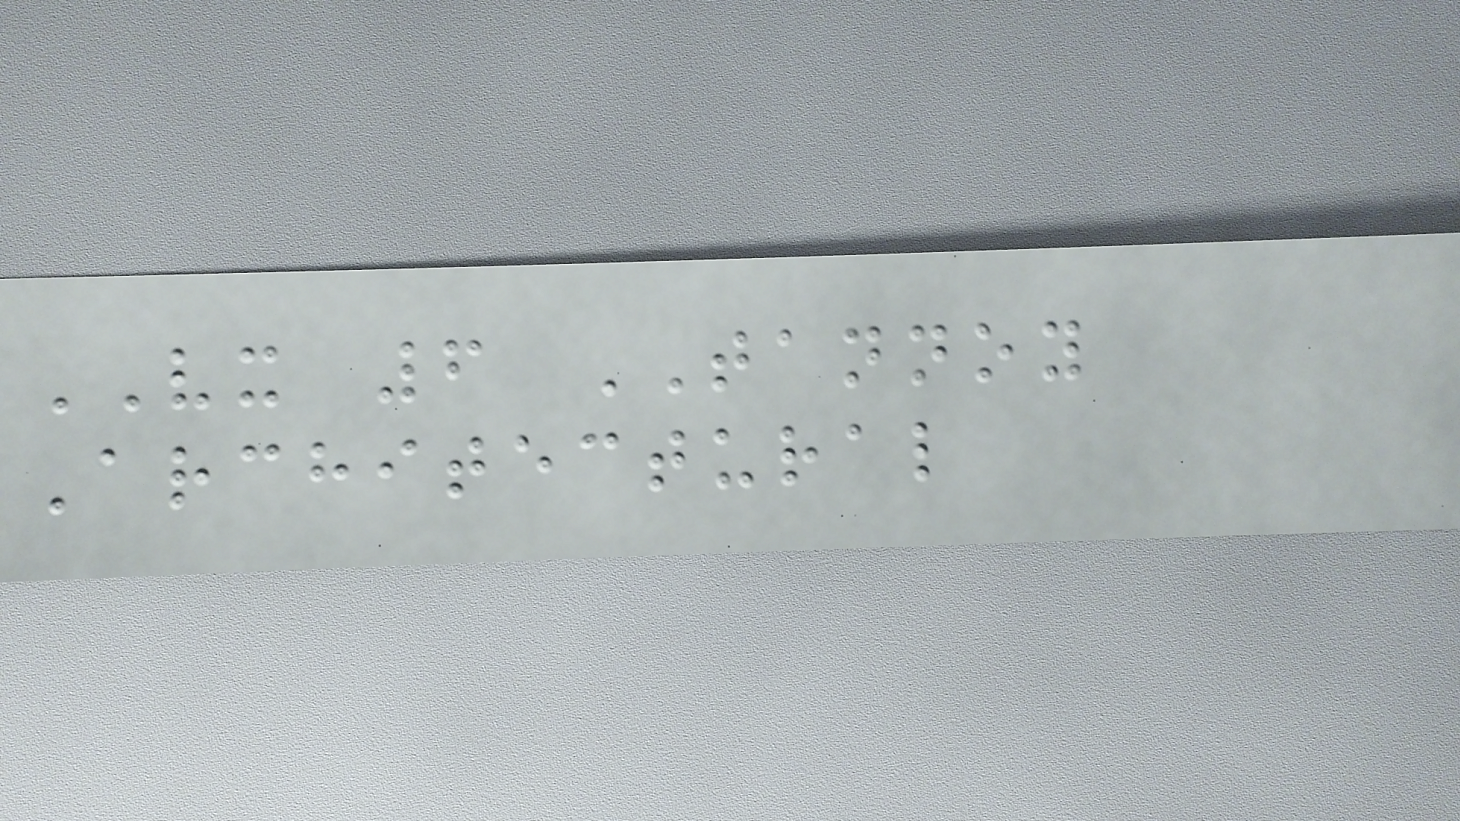VX 6 TANNOY
Architectural
